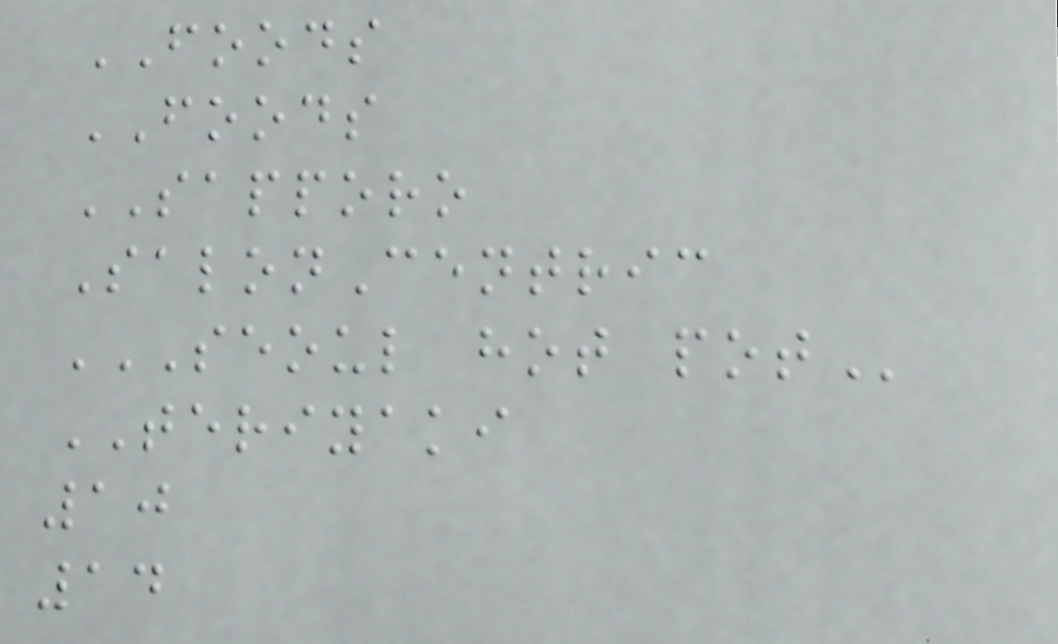FOODS
FOODS
SAPPORO
SalonCentric
SEOUL HOT POT
TERIYAKI
10
14
